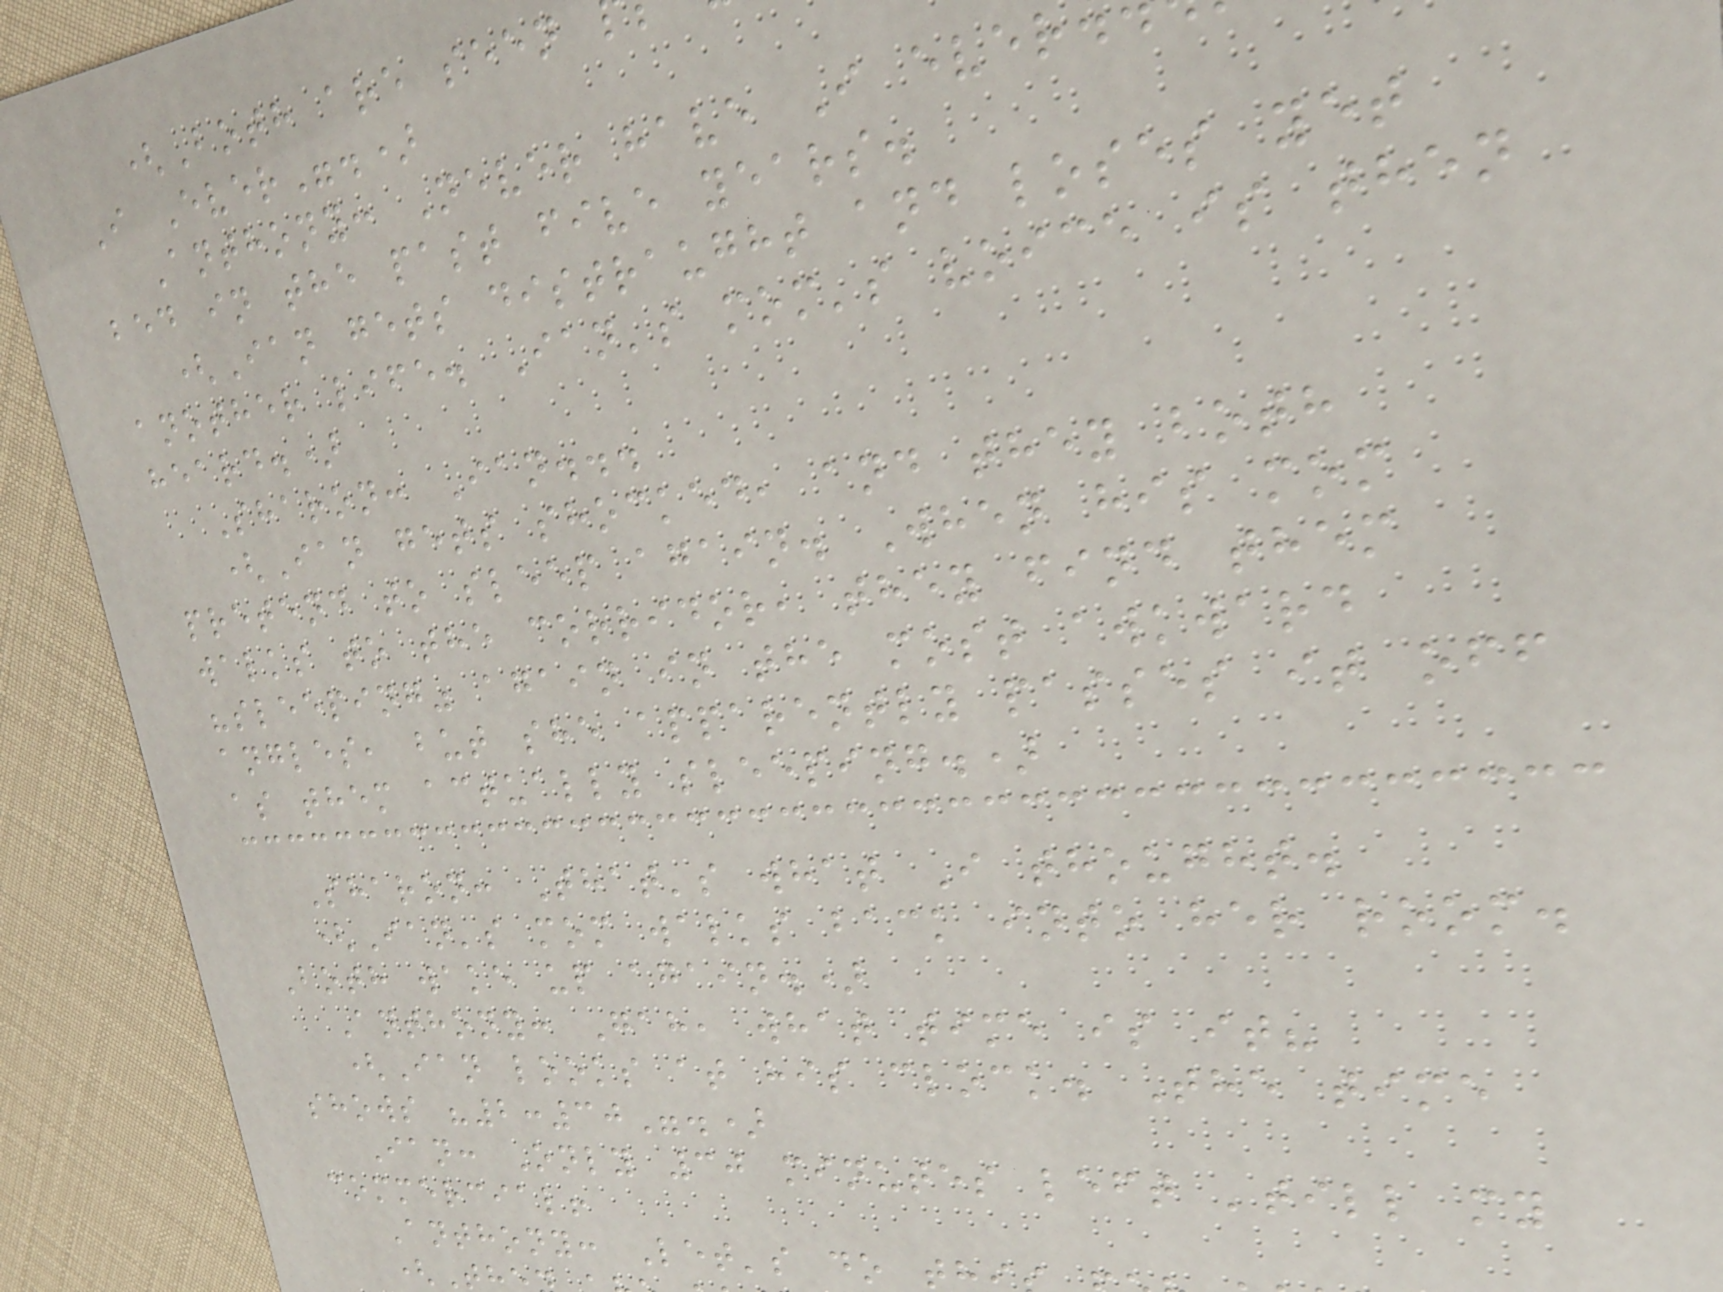(Both are seen
I Ever".)
Anthony: Never have I ever
bed in the past five years.
(Ian gets distraught and loses yet
another life. Ian's mom's voice is then
heard.)
Sharon: Ian...
(Ian gets shocked, and they both
pretend to sleep again. When his mom
walks to the corridor, they find them
"sleeping" again in the most awkward
angles, but she apparently passes it off
as them actually sleeping.)
Sharon: That's what I thought.
(Ian's mom walks back into her room.
Both wake up again.)
Anthony: Gah, what time is it?
(Ian looks at his clock. The time
shows "2:30".)
Ian: Only 30 minutes left 'till my
commercial!
Anthony: Let's do t
